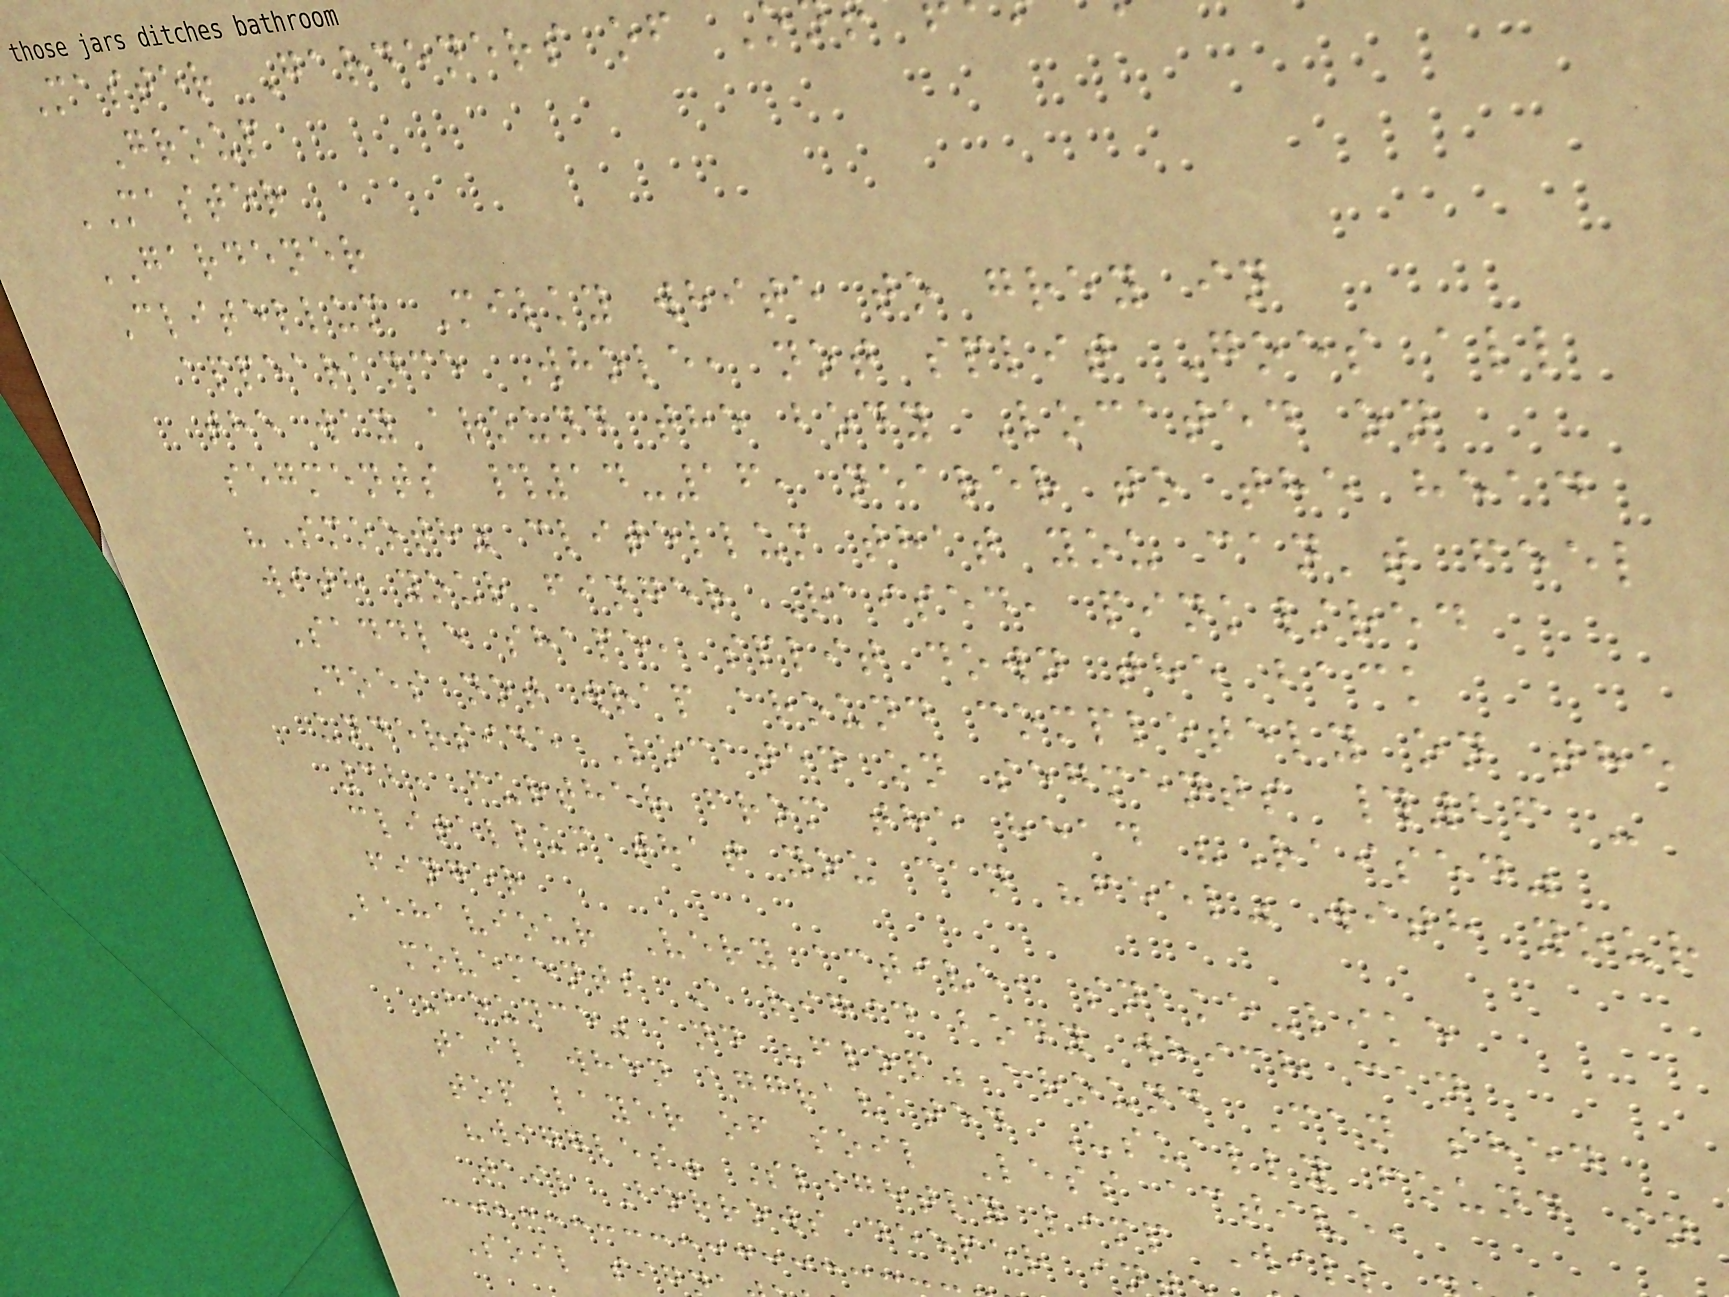Master Gardeners of
Group
MASTER
GARDENER
Clitellum Milky white to grey in
appearance Whole, not split Goes all
the way around the body Located on
segments #14-16, nearer to the head
"Smooth" clitellum that you can't feel
with your finger Raised, pink/red
Saddle shape, split down the back
Does not wrap around completely on the
underside Located on segments #26 -
32, further from the head "Raised"
clitellum that you can "feel" with your
finger
Behaviour Very active, snake-like
movements A rigid body which can
"bounce" and "flop" around Can shed
tail when aggravated Usually found in
top layer of soil Less active,
"wiggles" Slightly limp Wil
tail Borrows deeper in
